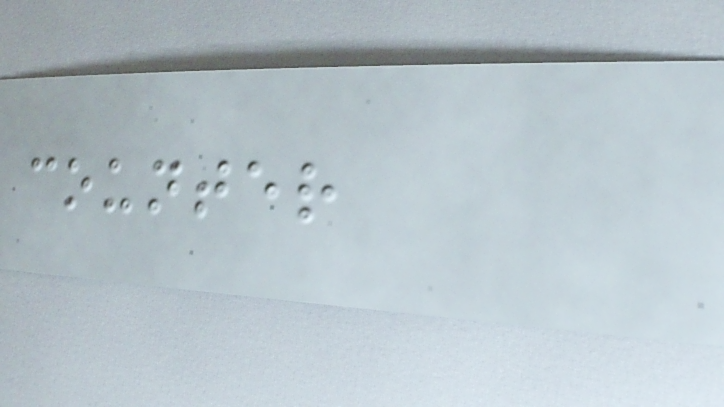counter
